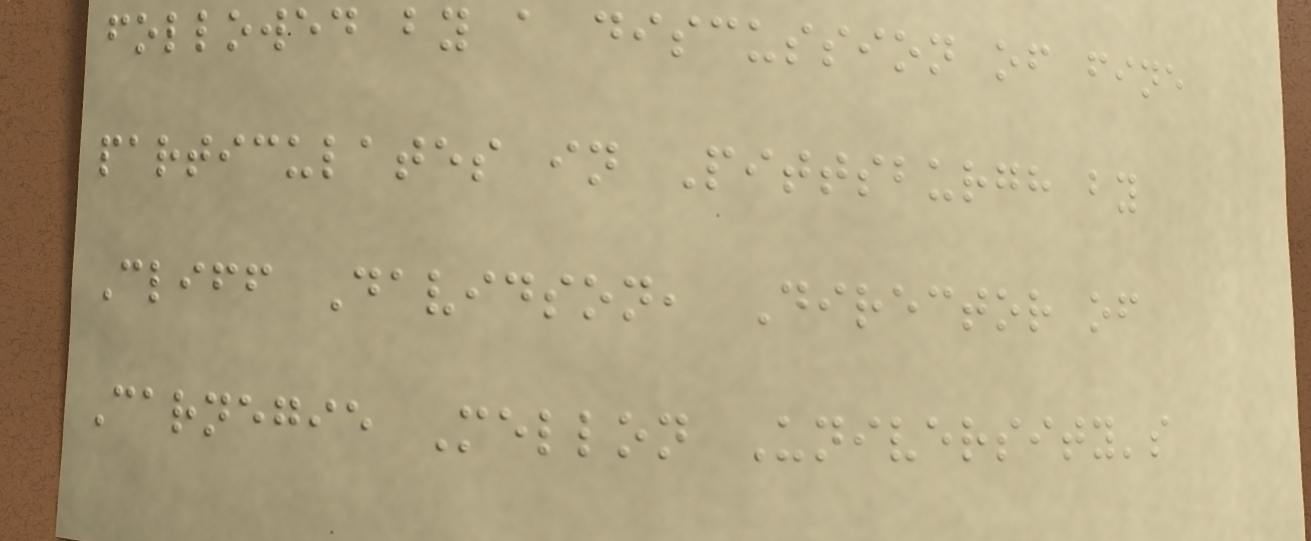followed by a discussion of fine
particulates in Pittsburgh by
Cliff Davidson, Director of
Carnegie Mellon University's
